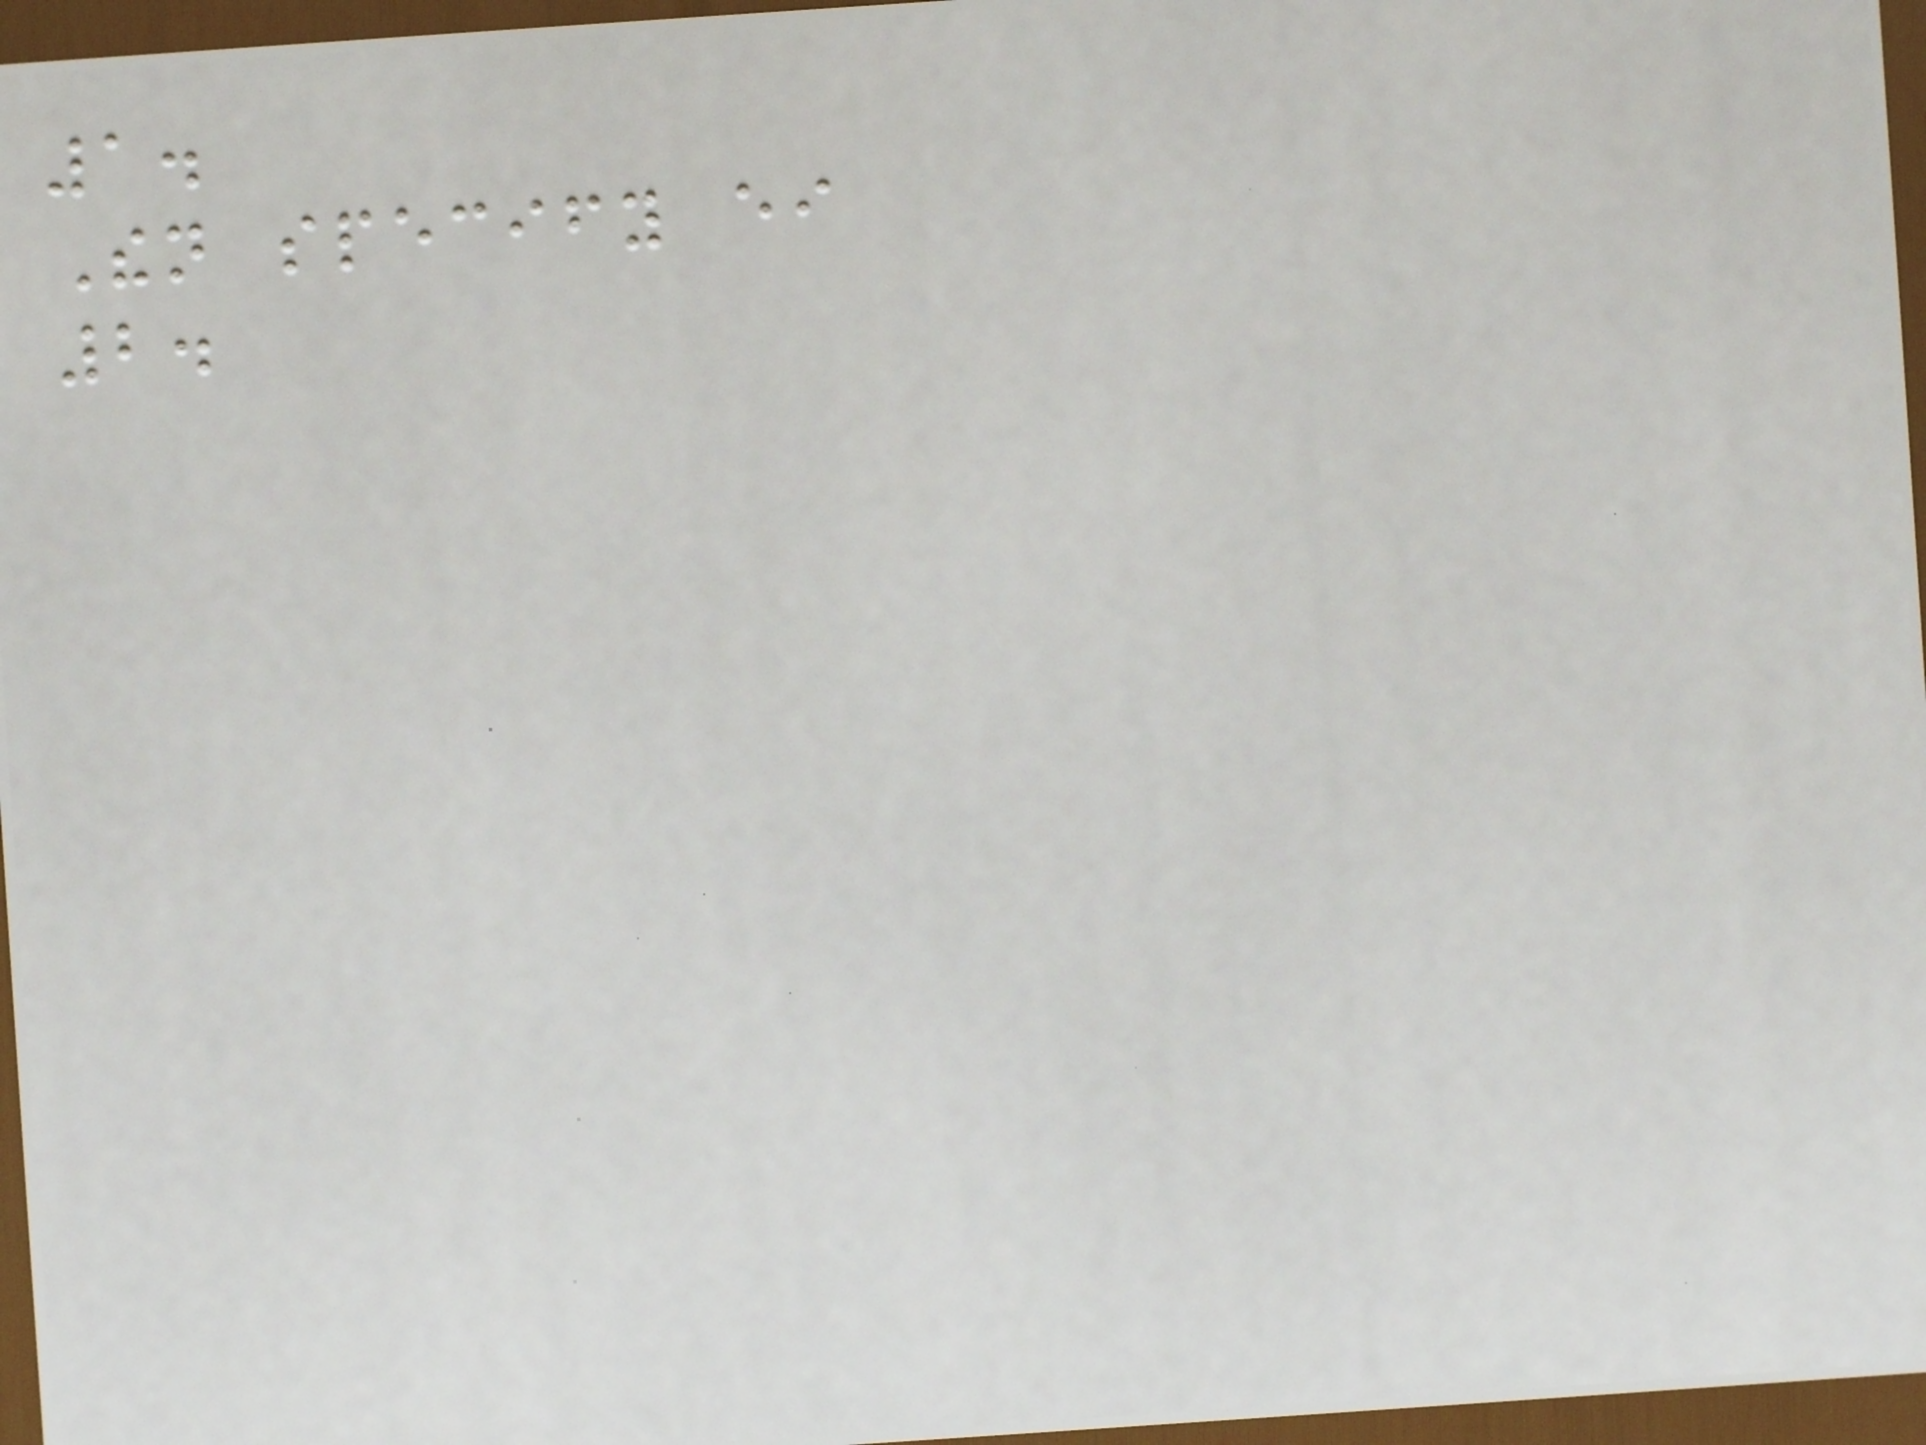1.
Then specify either
2.
